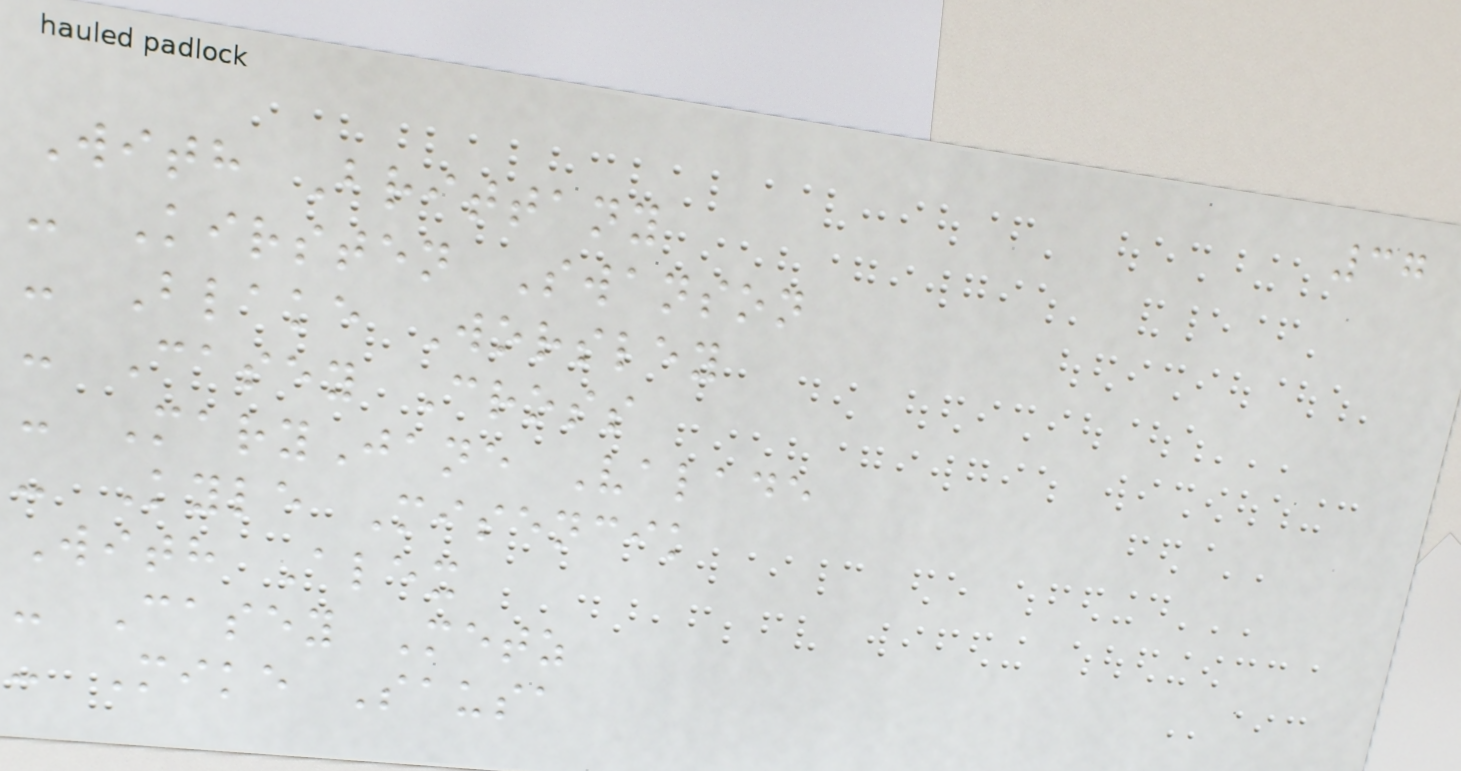37
With Brittany
- Kirsten Swanson
- Blake Worsley
- Casey Cross
- MaryJane Valade
- Kyle Misencik
With Alex
- Casey Metz
- Mike Sausa
